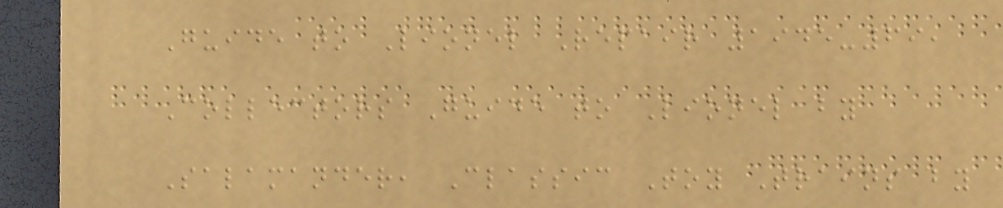Guide to Lionel Repair 1945-69,
Collectors Guide to Lionel by
Salamander, Classic Toy Trains by
